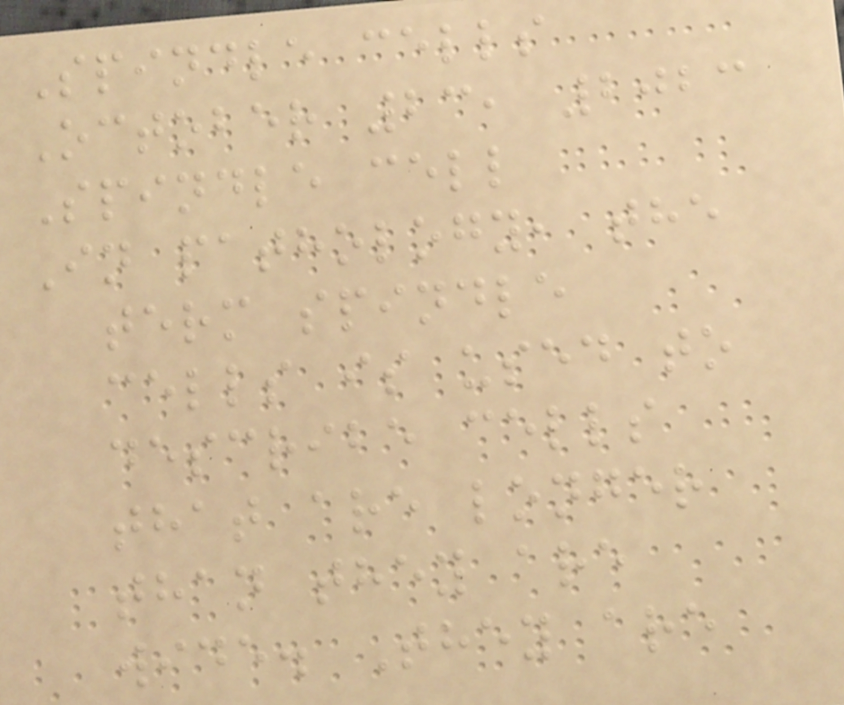Spindle cells
October 23, 2023
Spindle cell
In pathology, the
term spindle
cells is used to
describe cells
that are longer
than they are
wide. They are
